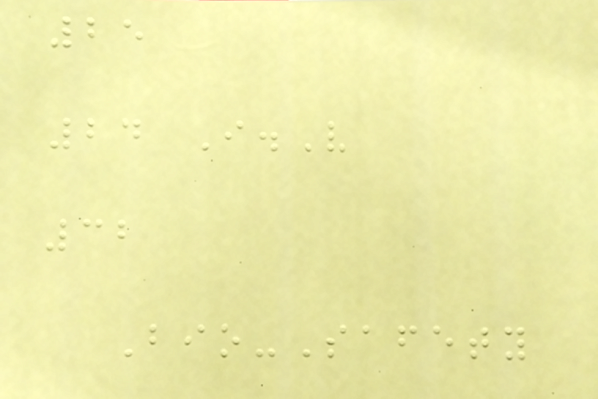25
24 I.V
32
Bio-Safety
